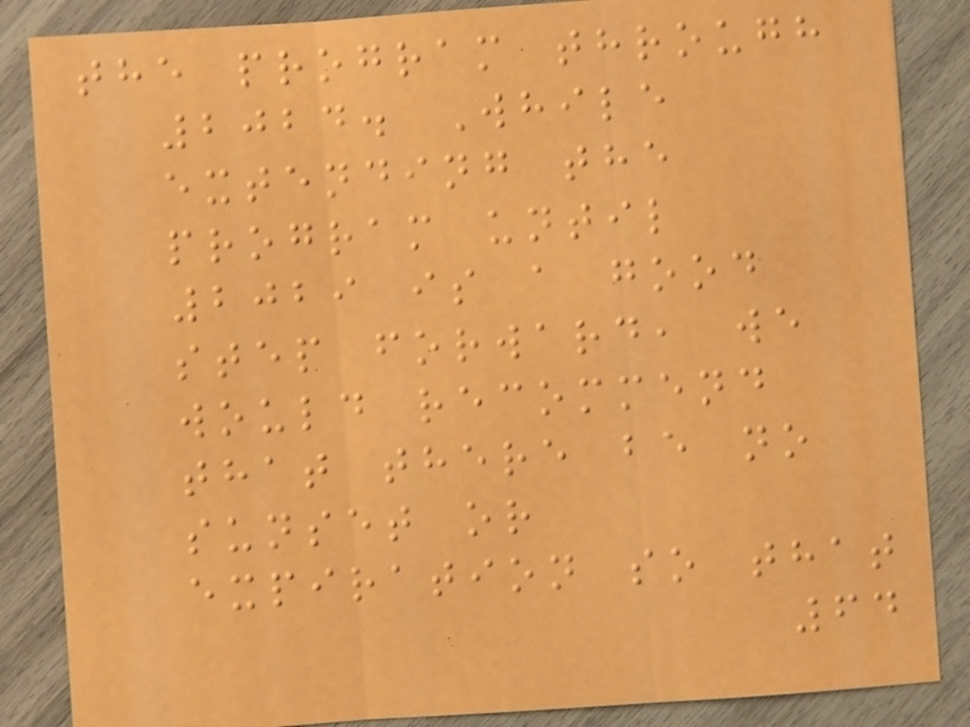the program through
2024. While
extending the
program until
2029 is a good
step forward, we
would recommend
that there be no
sunset or
expiration so that
64
